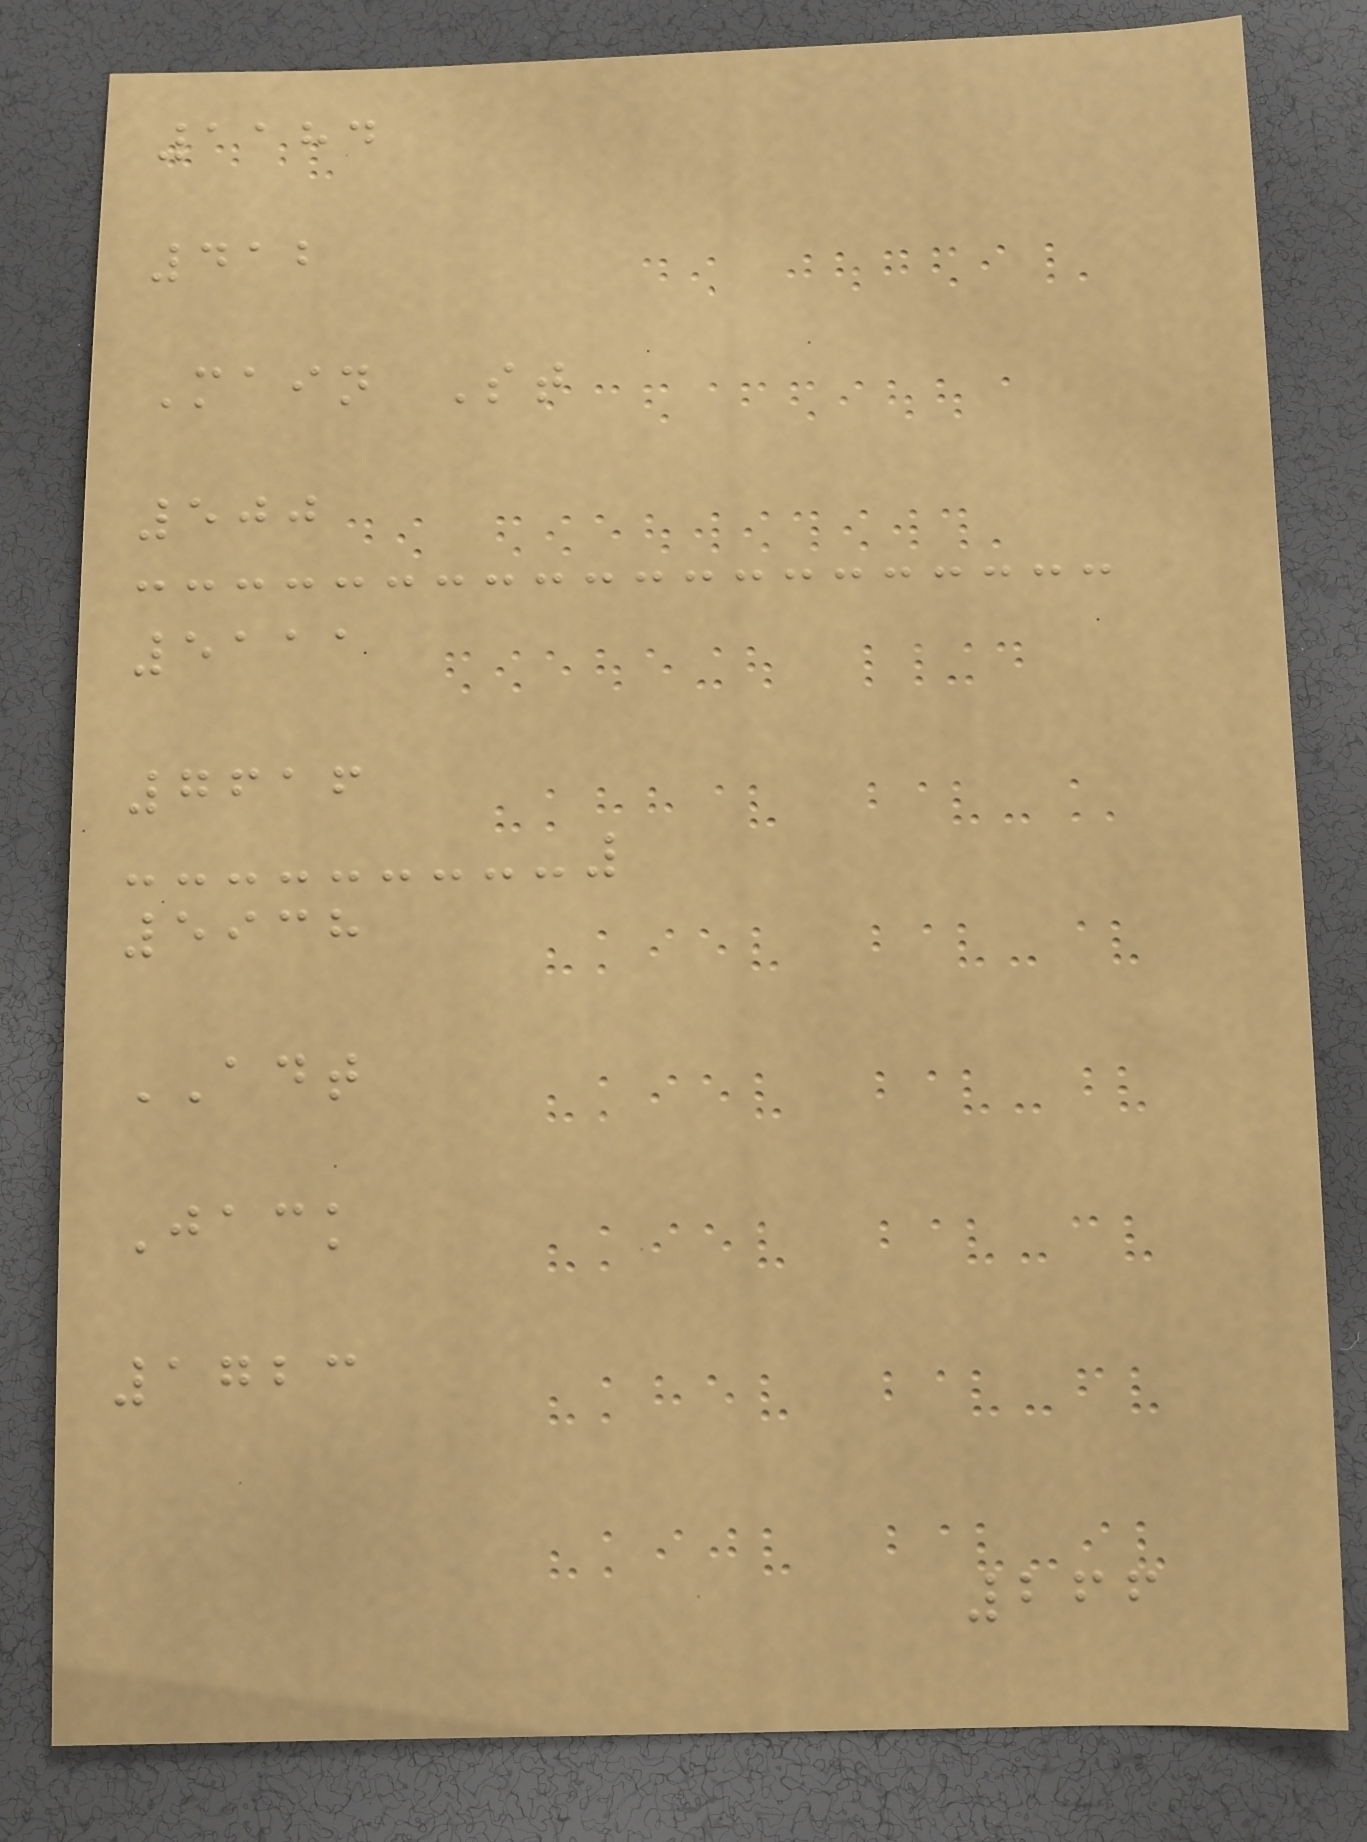1184
412
Main St
500
5111
7616
5938
ADT
Jack
1723
266
